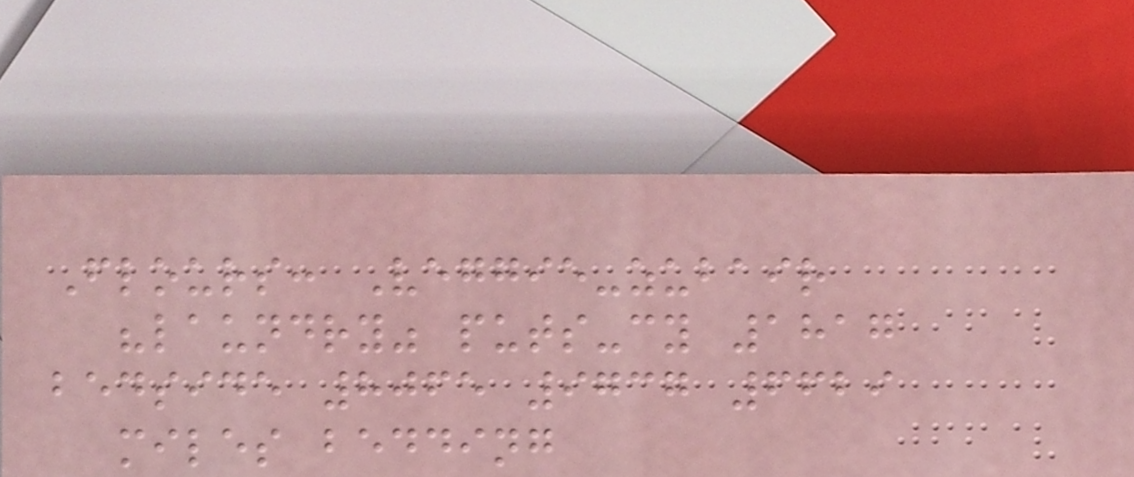Flours: Veggie-zubair
"laundry" puts-cy 1817
bedside 8065 9737 6629
miles bedding
